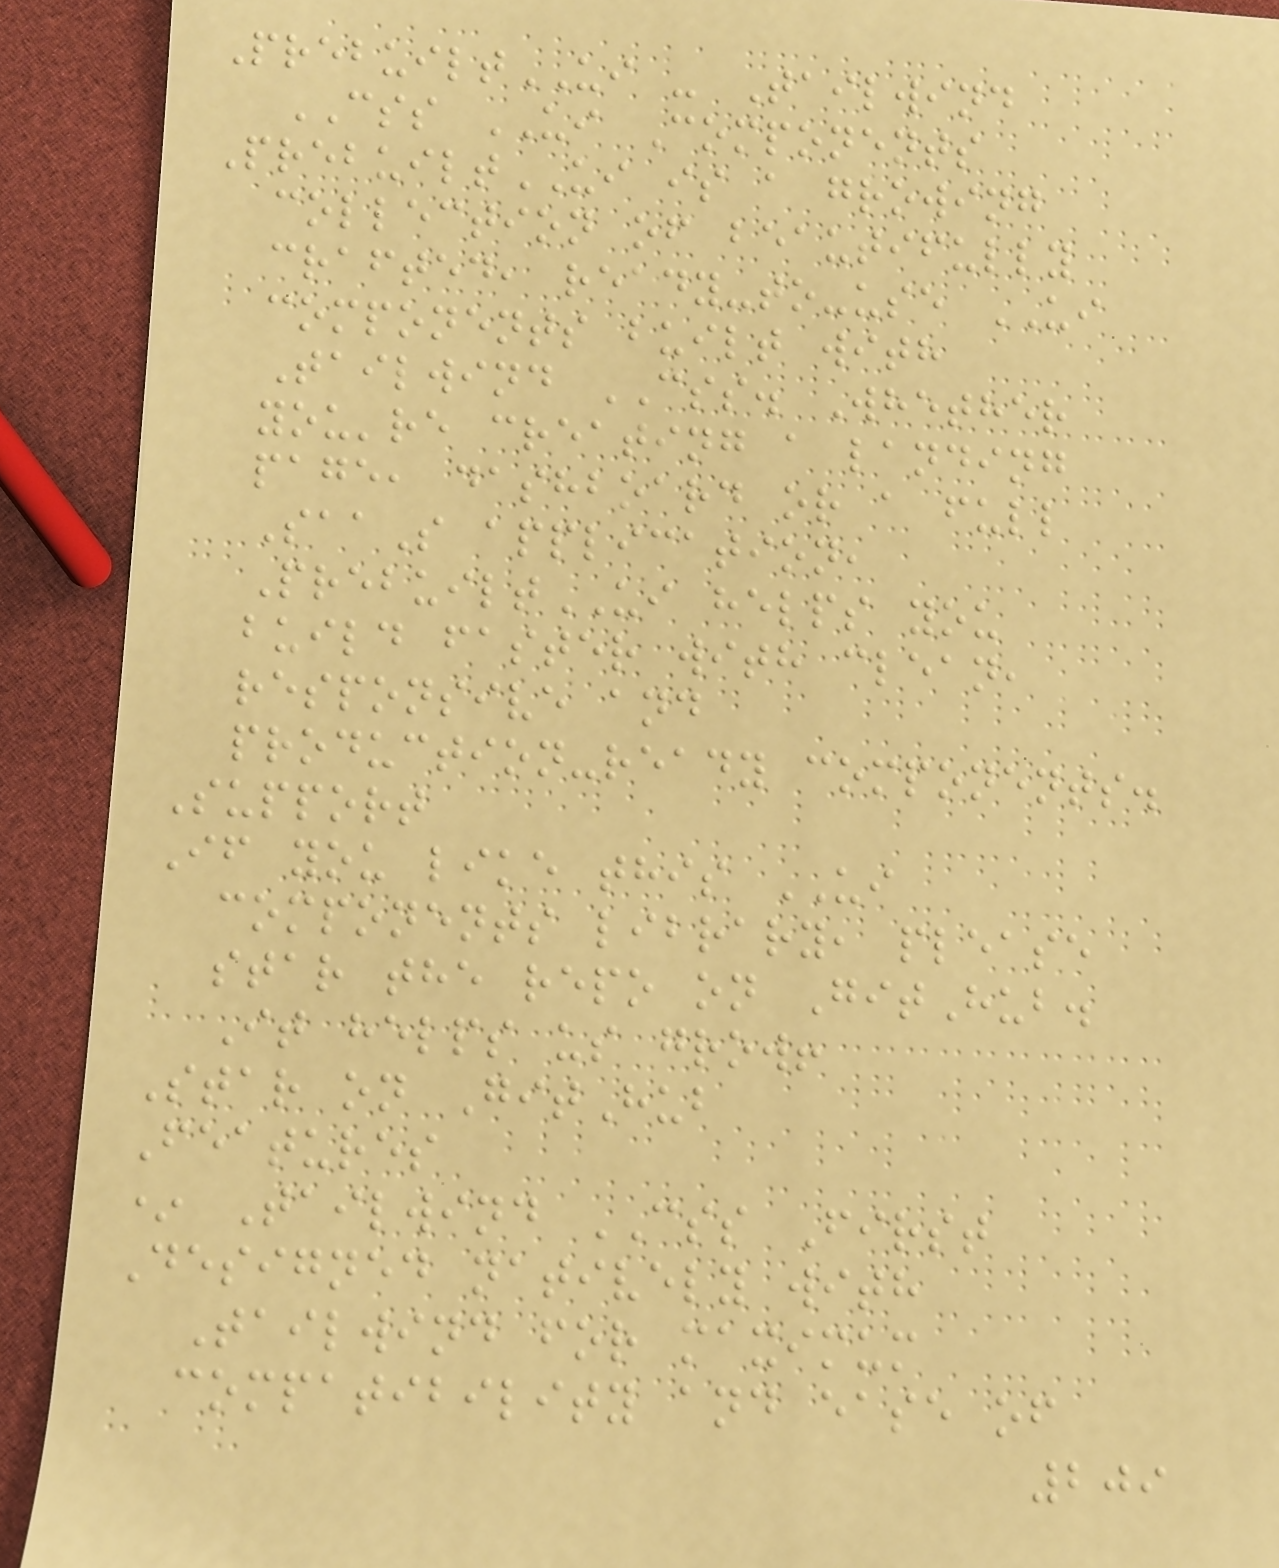PrebuiltUI - Tailwind
CSS UI Components
PrebuiltUI is a growing
collection of beautifully
crafted, ready-to-use UI
components built with
Tailwind CSS. Whether
you're creating a landing
page, dashboard or a full
SaaS application,
PrebuiltUI helps you
build faster with clean,
responsive and
production-ready components.
Support
If you like this UI
components library, please
star the repo on GitHub.
It helps us grow!
Star on GitHub
Features
* Tailwind CSS First
Designed natively with
Tailwind for maximum
compatibility and ease of
209
